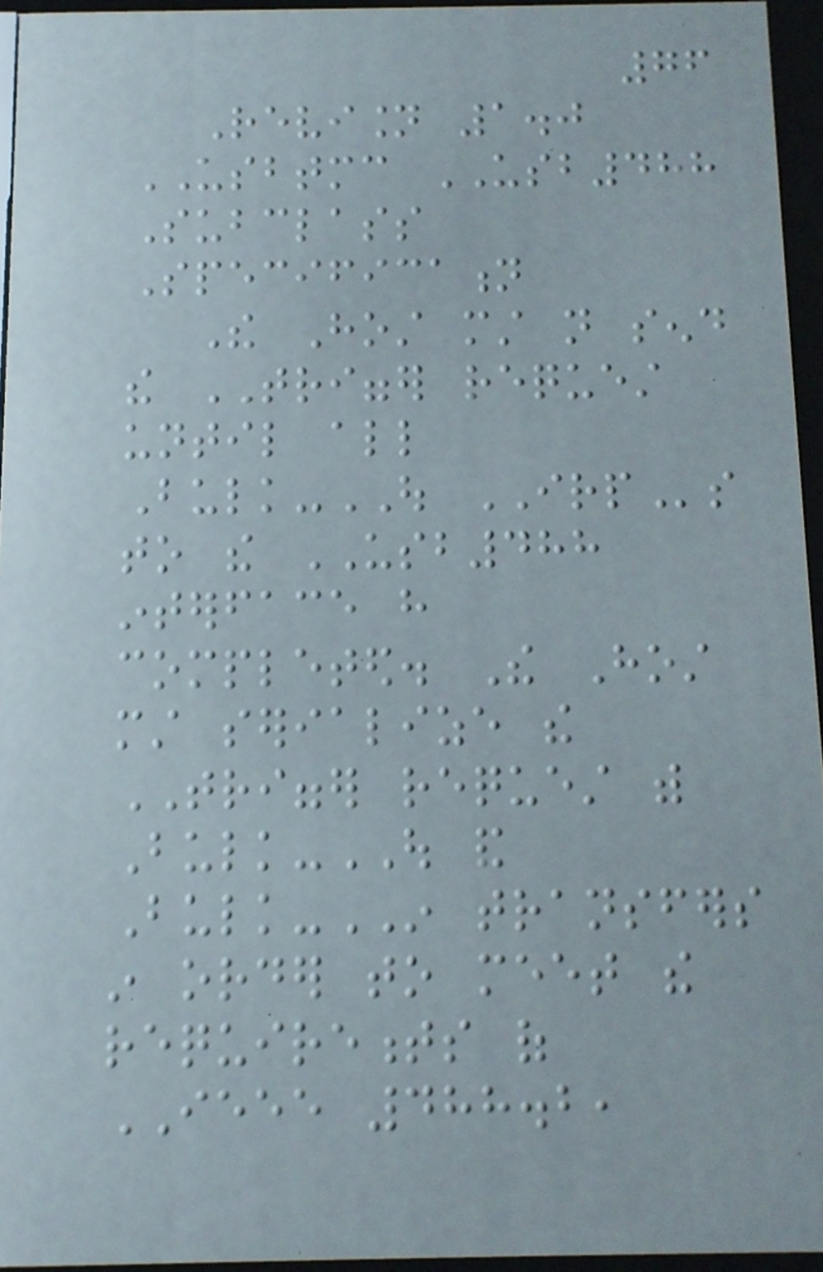76
Revision 1.0
USBTMC USB488
Subclass
Specification
The Host must not send
the TRIGGER request
until all
Bulk-OUT IRPs
to the USB488
interface have
completed. The Host
must serialize the
TRIGGER request with
Bulk-OUT and
Bulk-IN transfers
in order to meet the
requirements of
IEEE 488.2,
